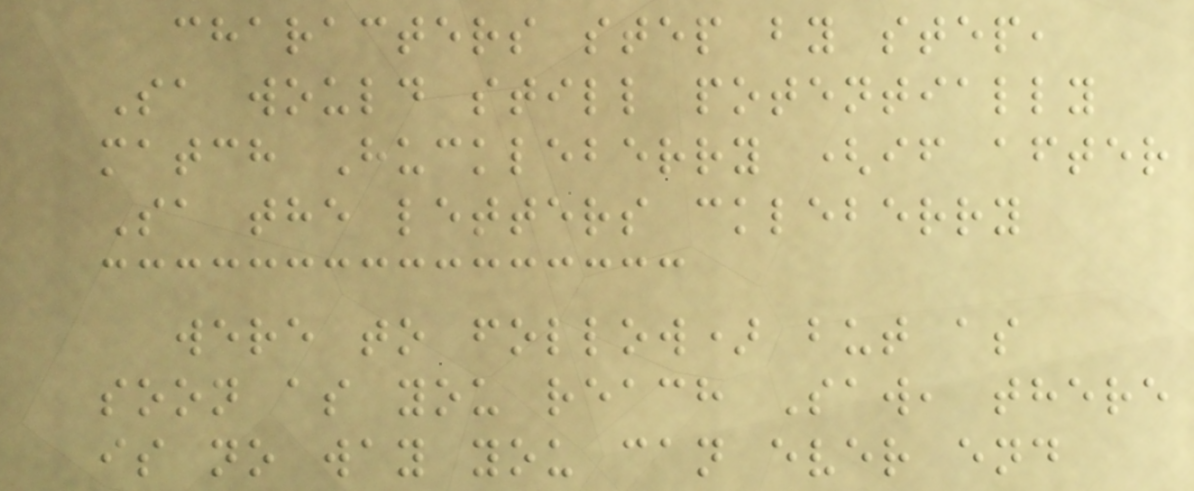characters step by step,
Sa would still potentially
match Huckleberry (if after
Sa the letters ckleberry
were to follow) but as
soon as you reach Saw, there
is no way you can ever end
